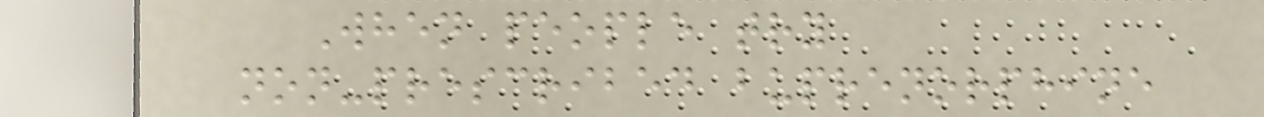When people try
non-prescribed buprenorphine
